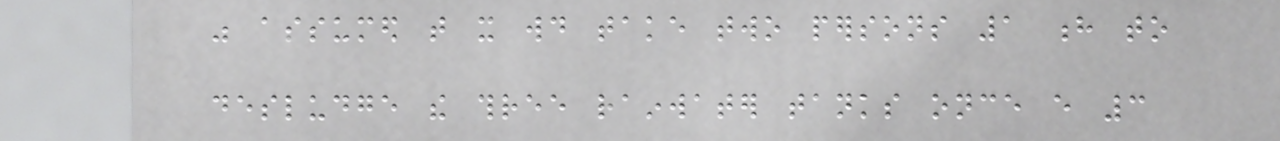was assumed that it would take two persons 1 h to
desludge the three rainwater tanks once every 3
